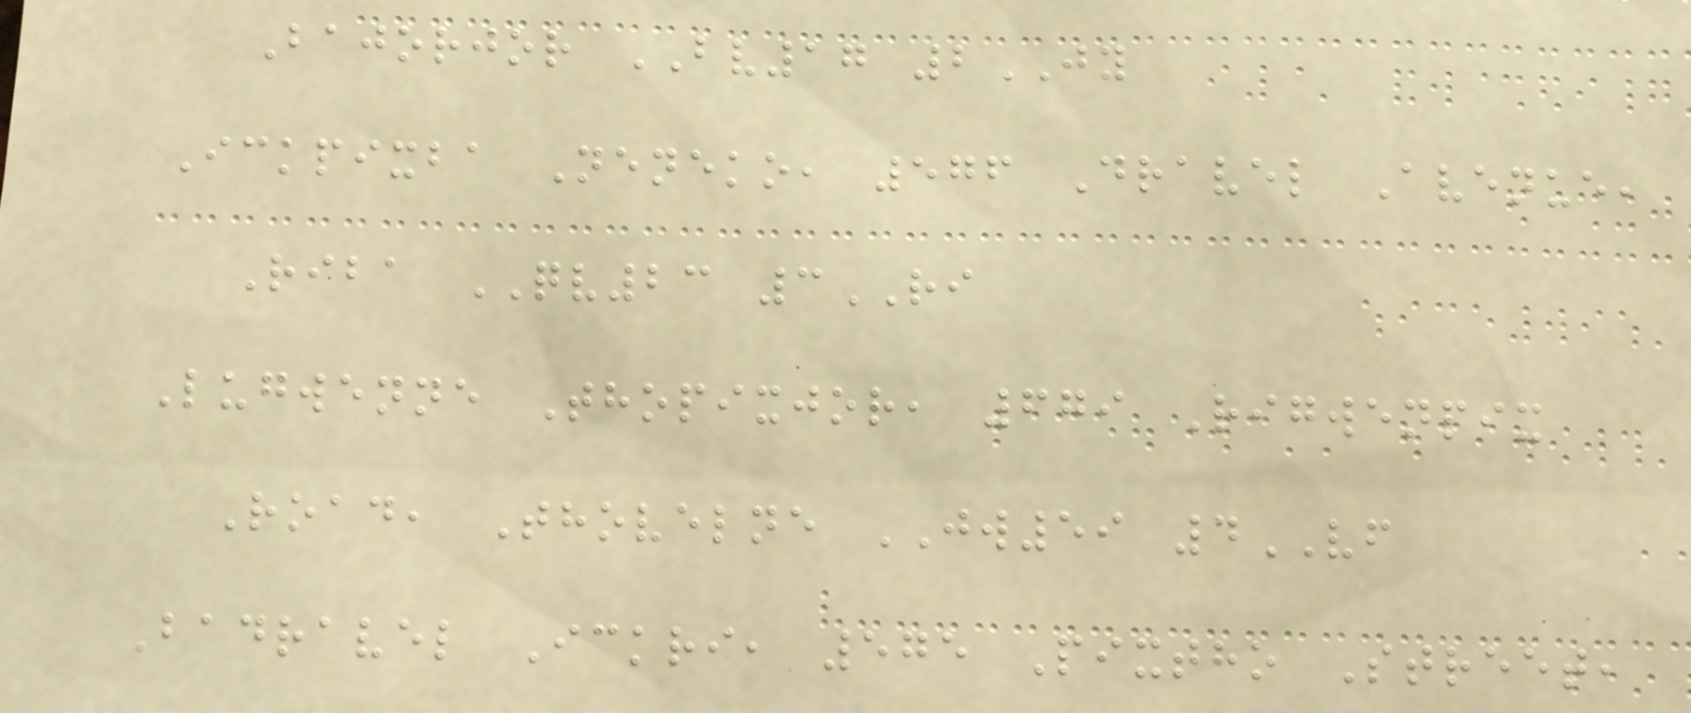Bajorjor BV17 2JY
Ickpixba Neneko, 576 Dravel Avenue,
Riba QV23 3RI
Lugwenne Thopixjor, 679 Rigwenpix
Road, Thovelne JW59 4VF
Badravel Ickri, 575 Pixtho Street,
